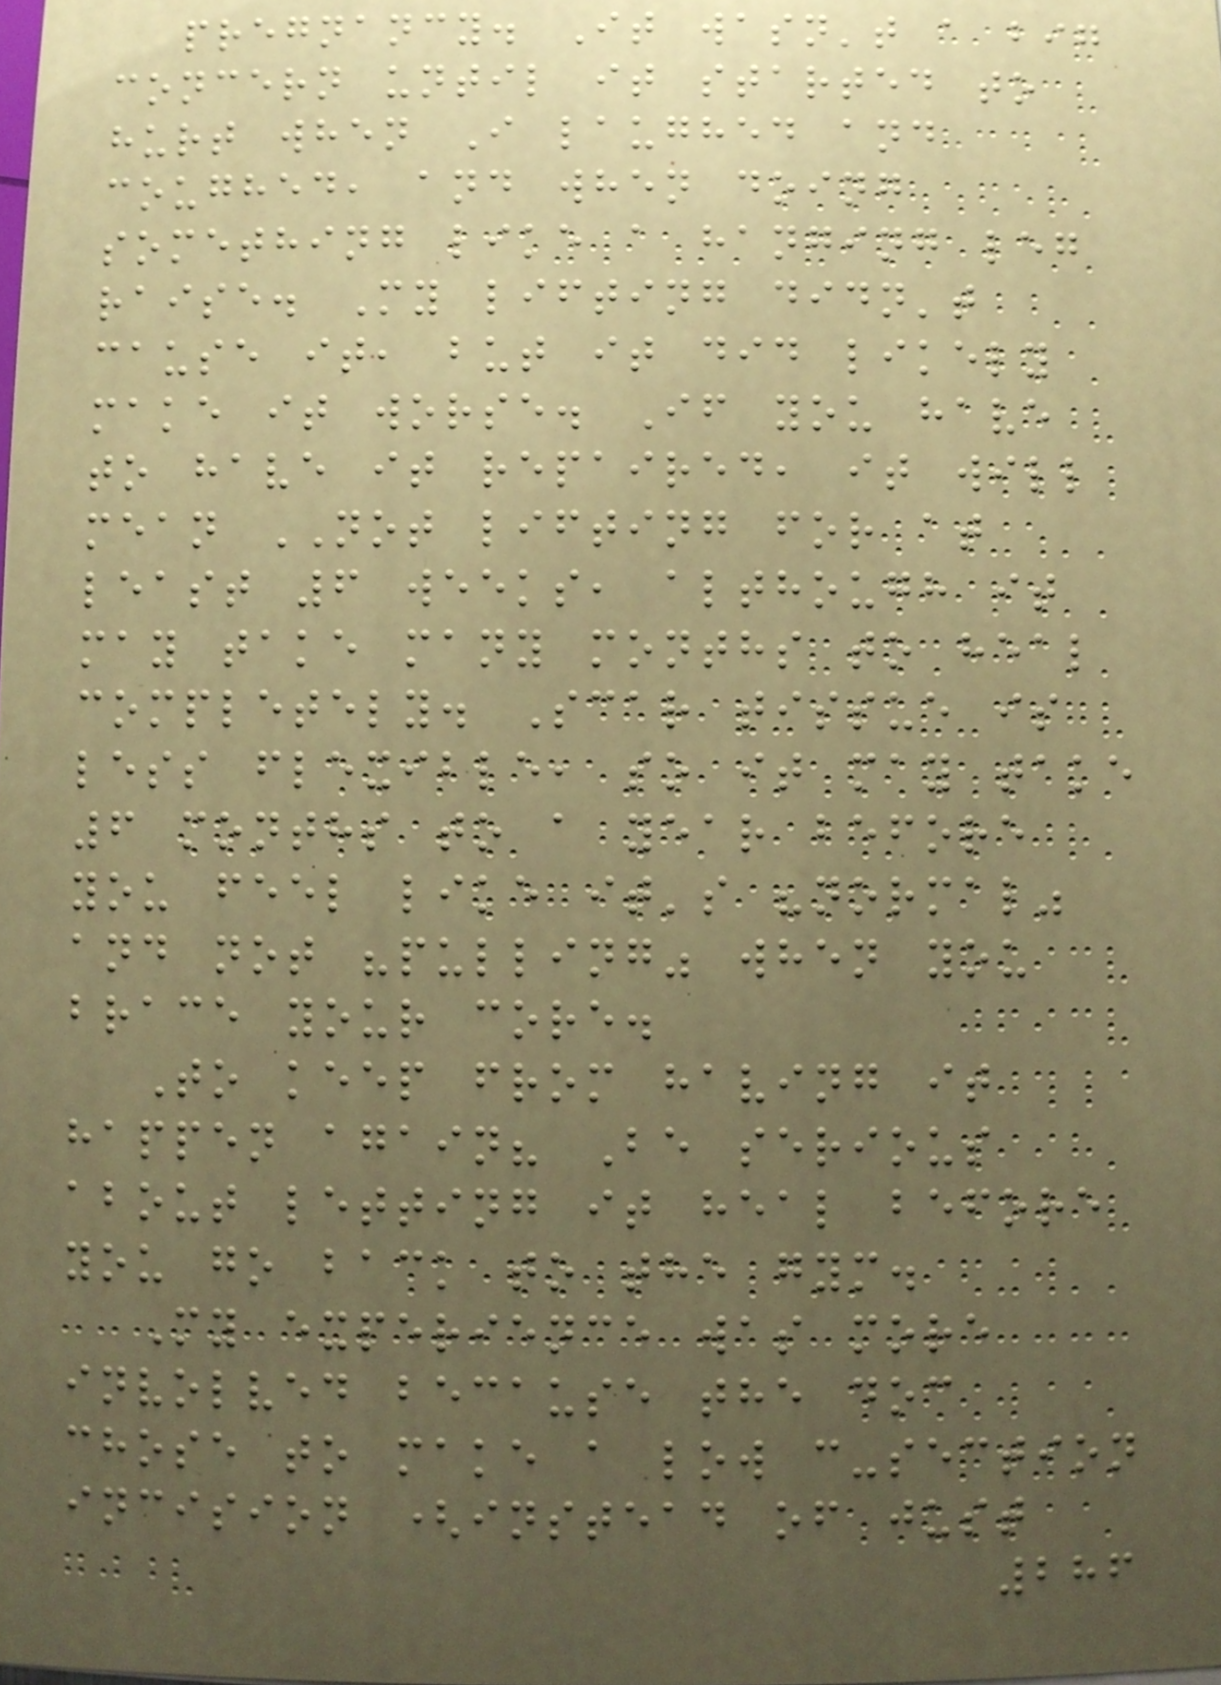pregnancy. It wasn't a big
concern until it started to
hurt when I laughed and
coughed, and when doing
something like a hanging leg
raise. My lifting didn't
cause it, but it did likely
make it worse. If you have
to have it repaired, it will
mean NOT lifting for at
least 6 weeks, although it
may take many months to heal
completely. Scar tissue is
less flexible, so it may take
6 months to a year before
you feel like it's "normal"
and not "pulling" when you
brace your core.
To keep from having it
happen again? Be serious
about letting it heal before
you go back to the gym.
My experience was more
involved because the doc
chose to make a low c-section
incision (instead of just
286
